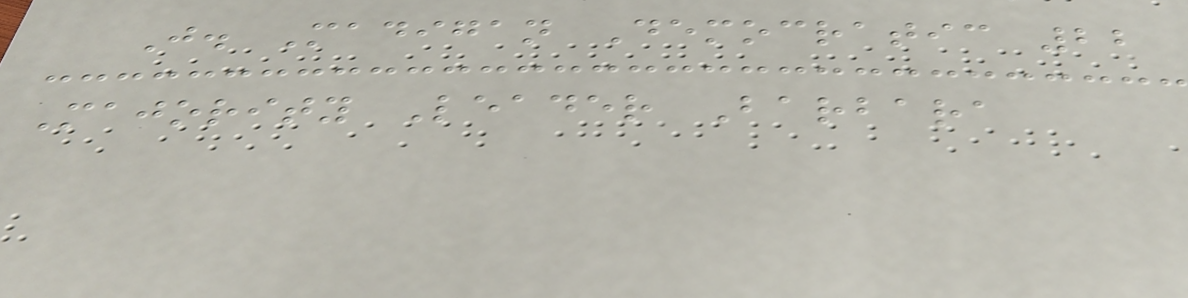J. Madigan Democratic 22
Majority Leader Barbara
